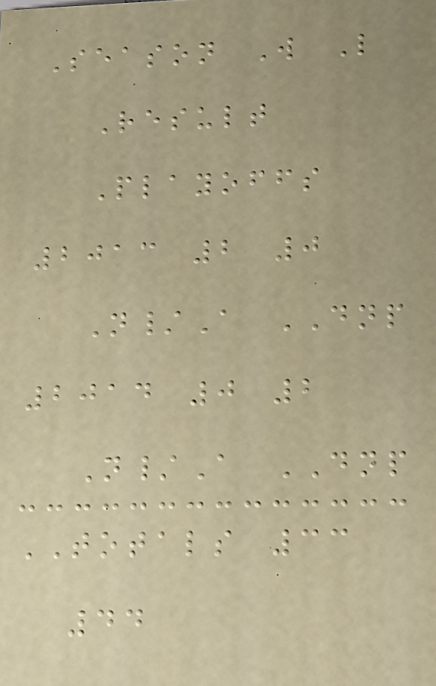Season W L
Result
Playoffs
2013 2 0
N/A DNP
2014 0 2
N/A DNP
TOTALS 33
44
